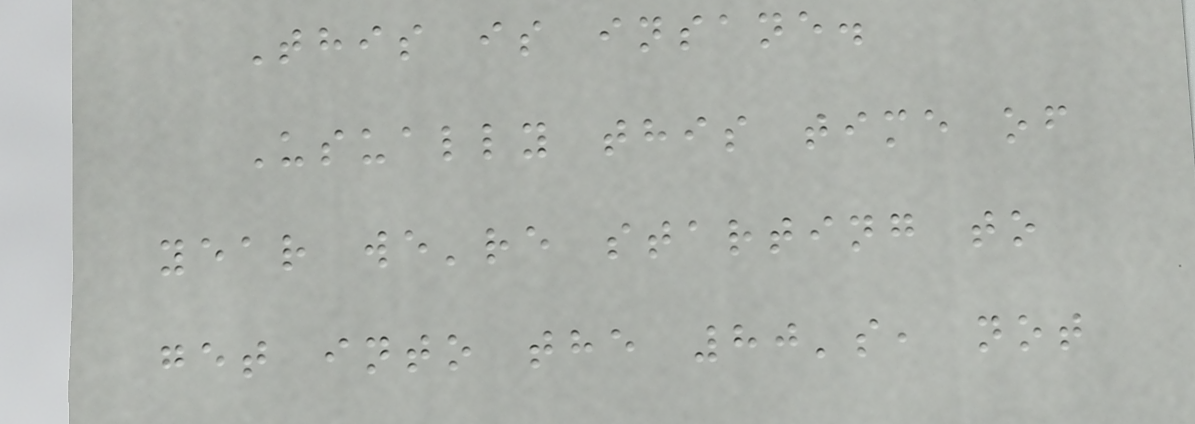This is insane.
Usually this time of
year we're starting to
get into the 80's, not
